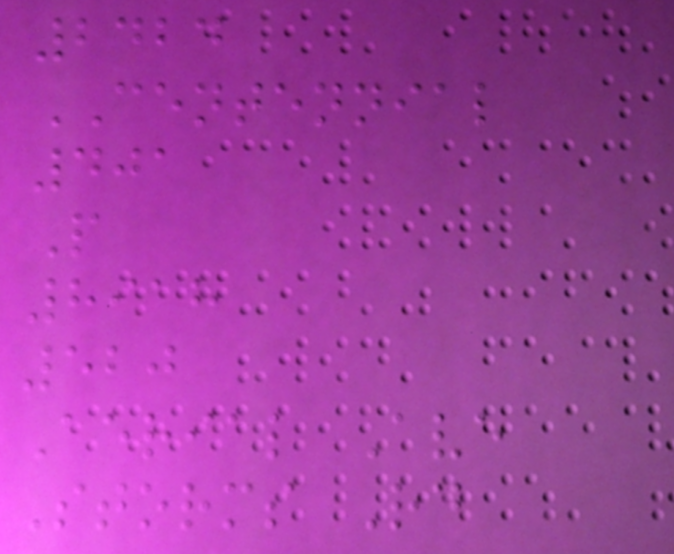2424
CENTENNIAL
401
P
8918
520
Aerial Ave
Storms Rd
